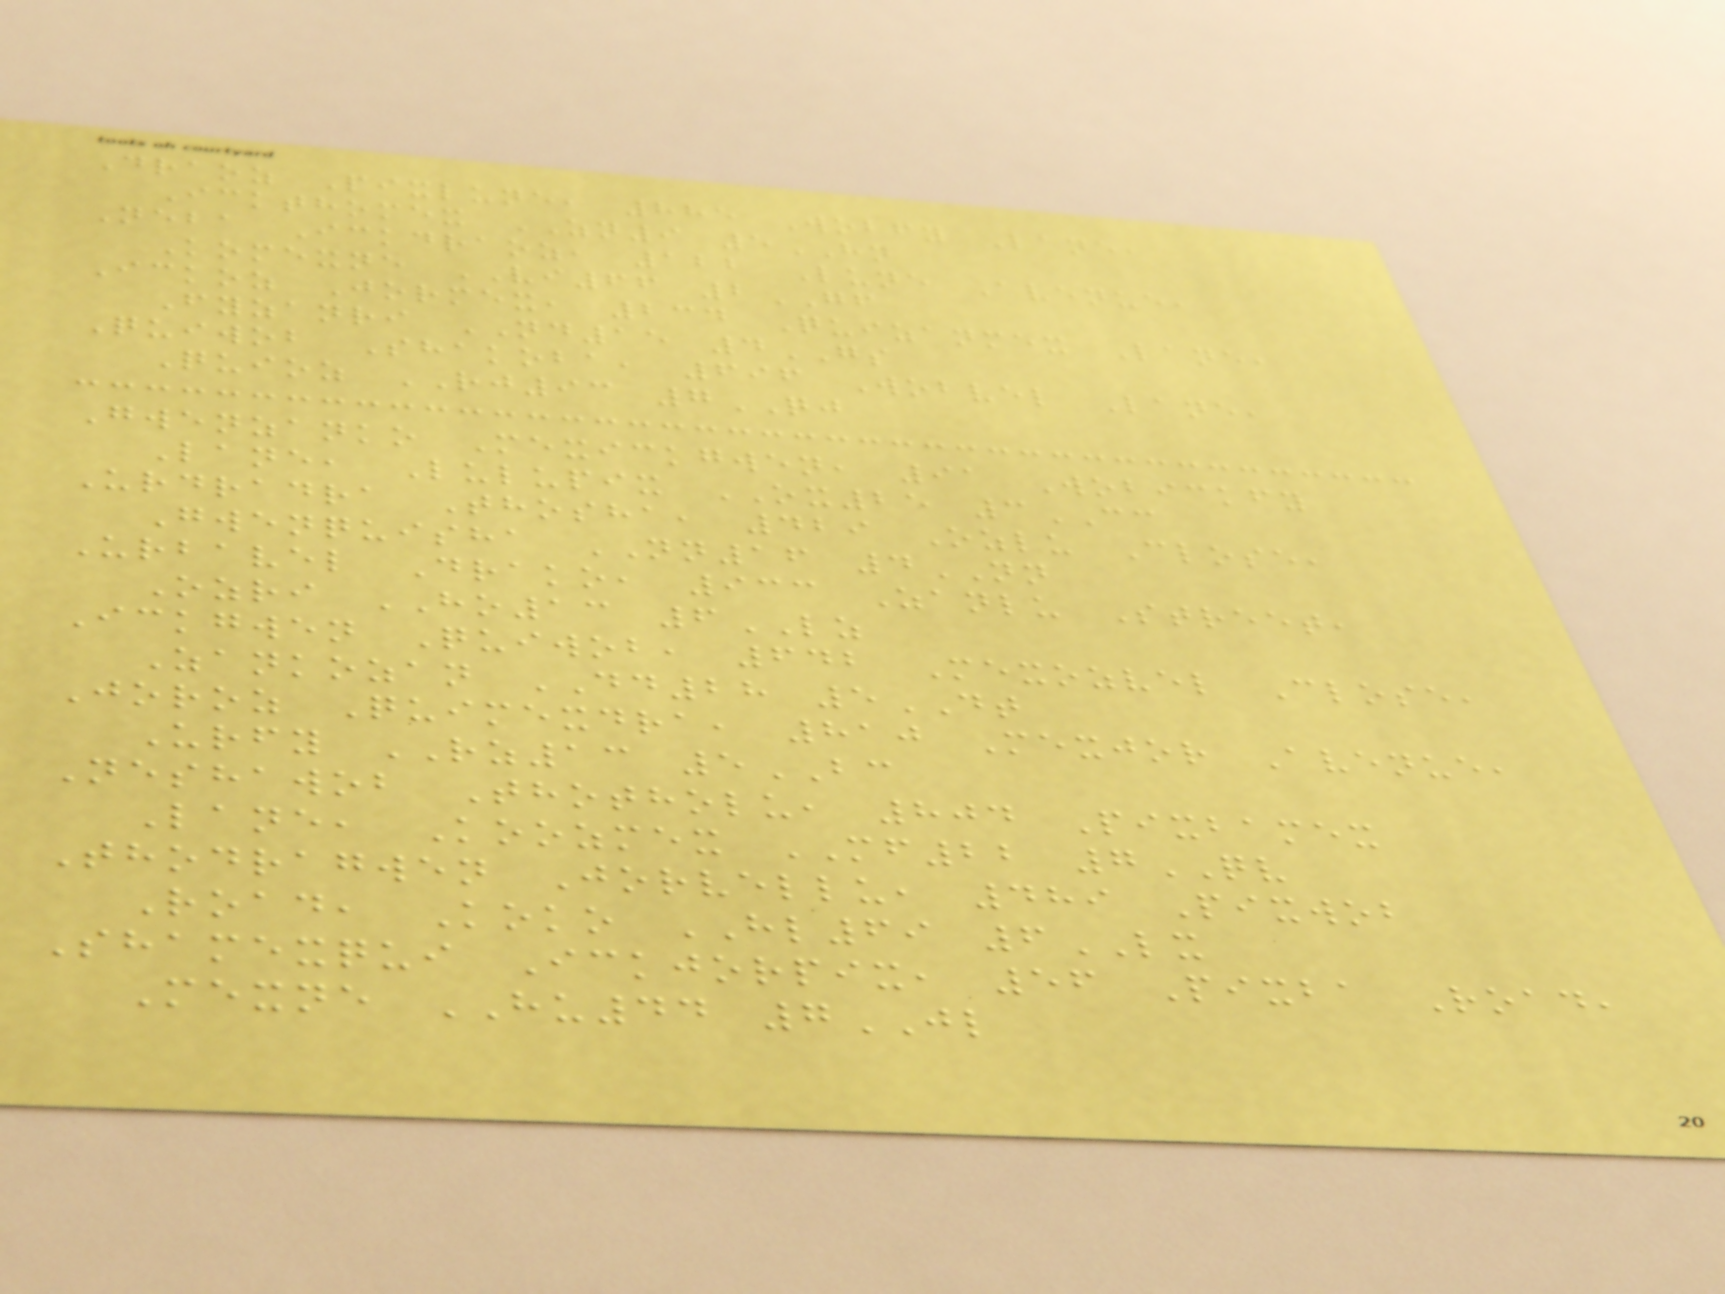Draoz Pixlune, 885 Wobfy Lane,
Ickthomex ZN9 5HN
Neba Ickdraoz, 122 Lune Avenue,
Komexne VI66 2GF
Ickoz Jormex, 234 Quizanmex Lane,
Fyzanri ND15 4GS
Quiwob Shakoba, 696 Wobvel Lane,
Quioz RJ93 7QJ
Gwenzanko Mexickgwen, 91 Wobickfy
Lane, Lulupix OX25 3CC
Urdradra Thosha, 429 Ozlu Close,
Gwenquisha NN16 4NN
Urbavel Drako, 933 Zanlu Street,
Ozri HO13 6LZ
Ickgwen Quiwob, 642 Mexozvel Close,
Zankozan DD28 5DT
Joroz Quimexdra, 810 Mexjor Avenue,
Urfy RZ13 5BC
Neshawob Thotholu, 804 Pixbamex
Lane, Koozmex MF22 7QV
Thodragwen Jorvellu, 489 Pixwob
Road, Koko HL69 6LX
Shamexqui Ickjorpix, 56 Pixba Road,
Mexne HU44 7JL
